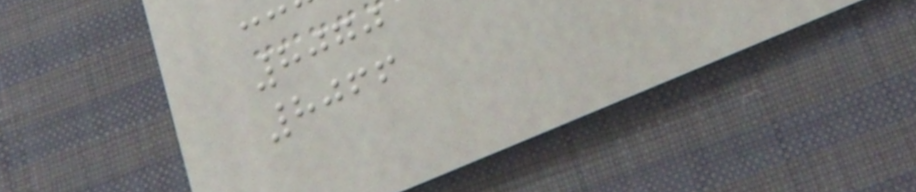8070
8066
